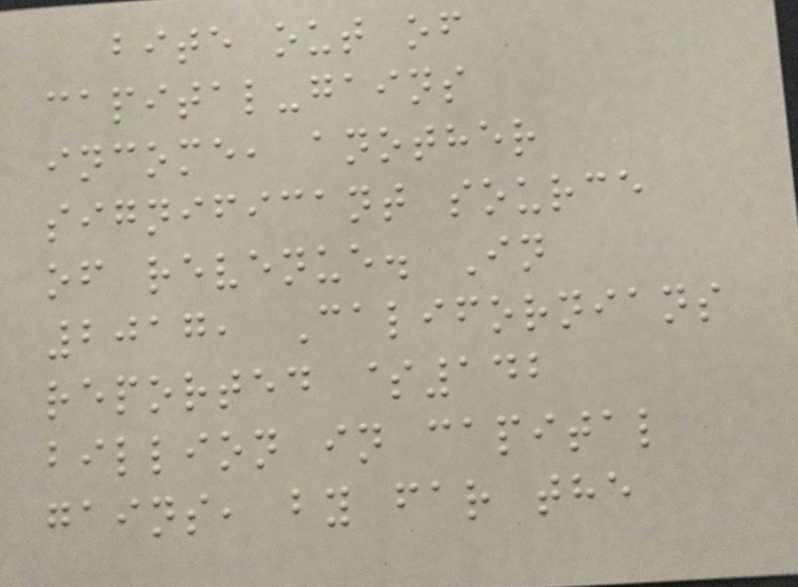bite out of
capital-gains
income, another
significant source
of revenue. In
2017, Californians
reported $142
billion in capital
gains, by far the
